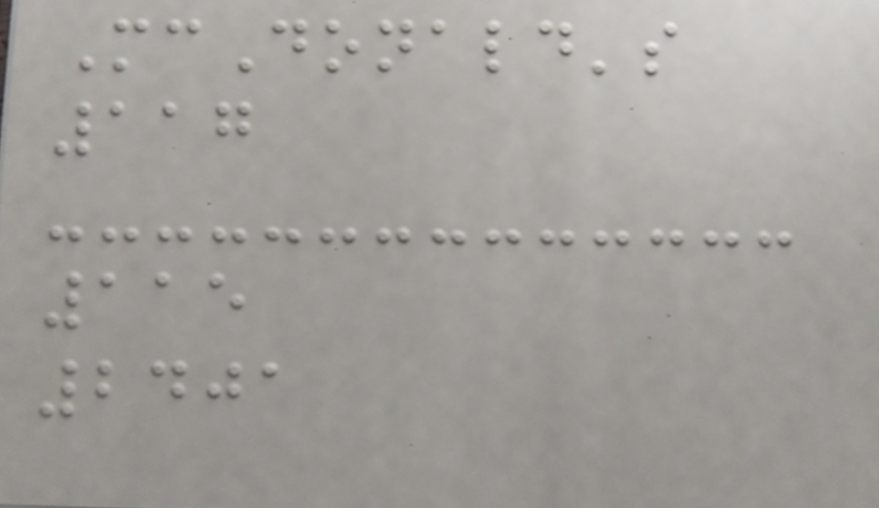McDonald's
117
115
2401
